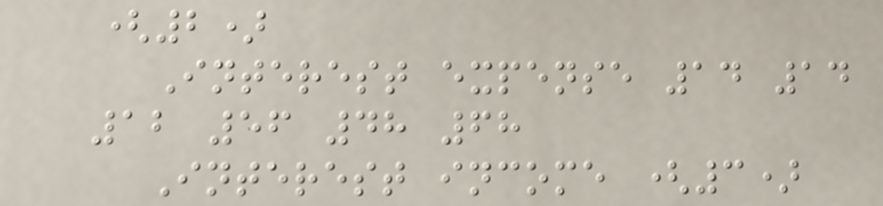(2)
Interest expense 14 14
12 56 48 68
Interest income (3)
